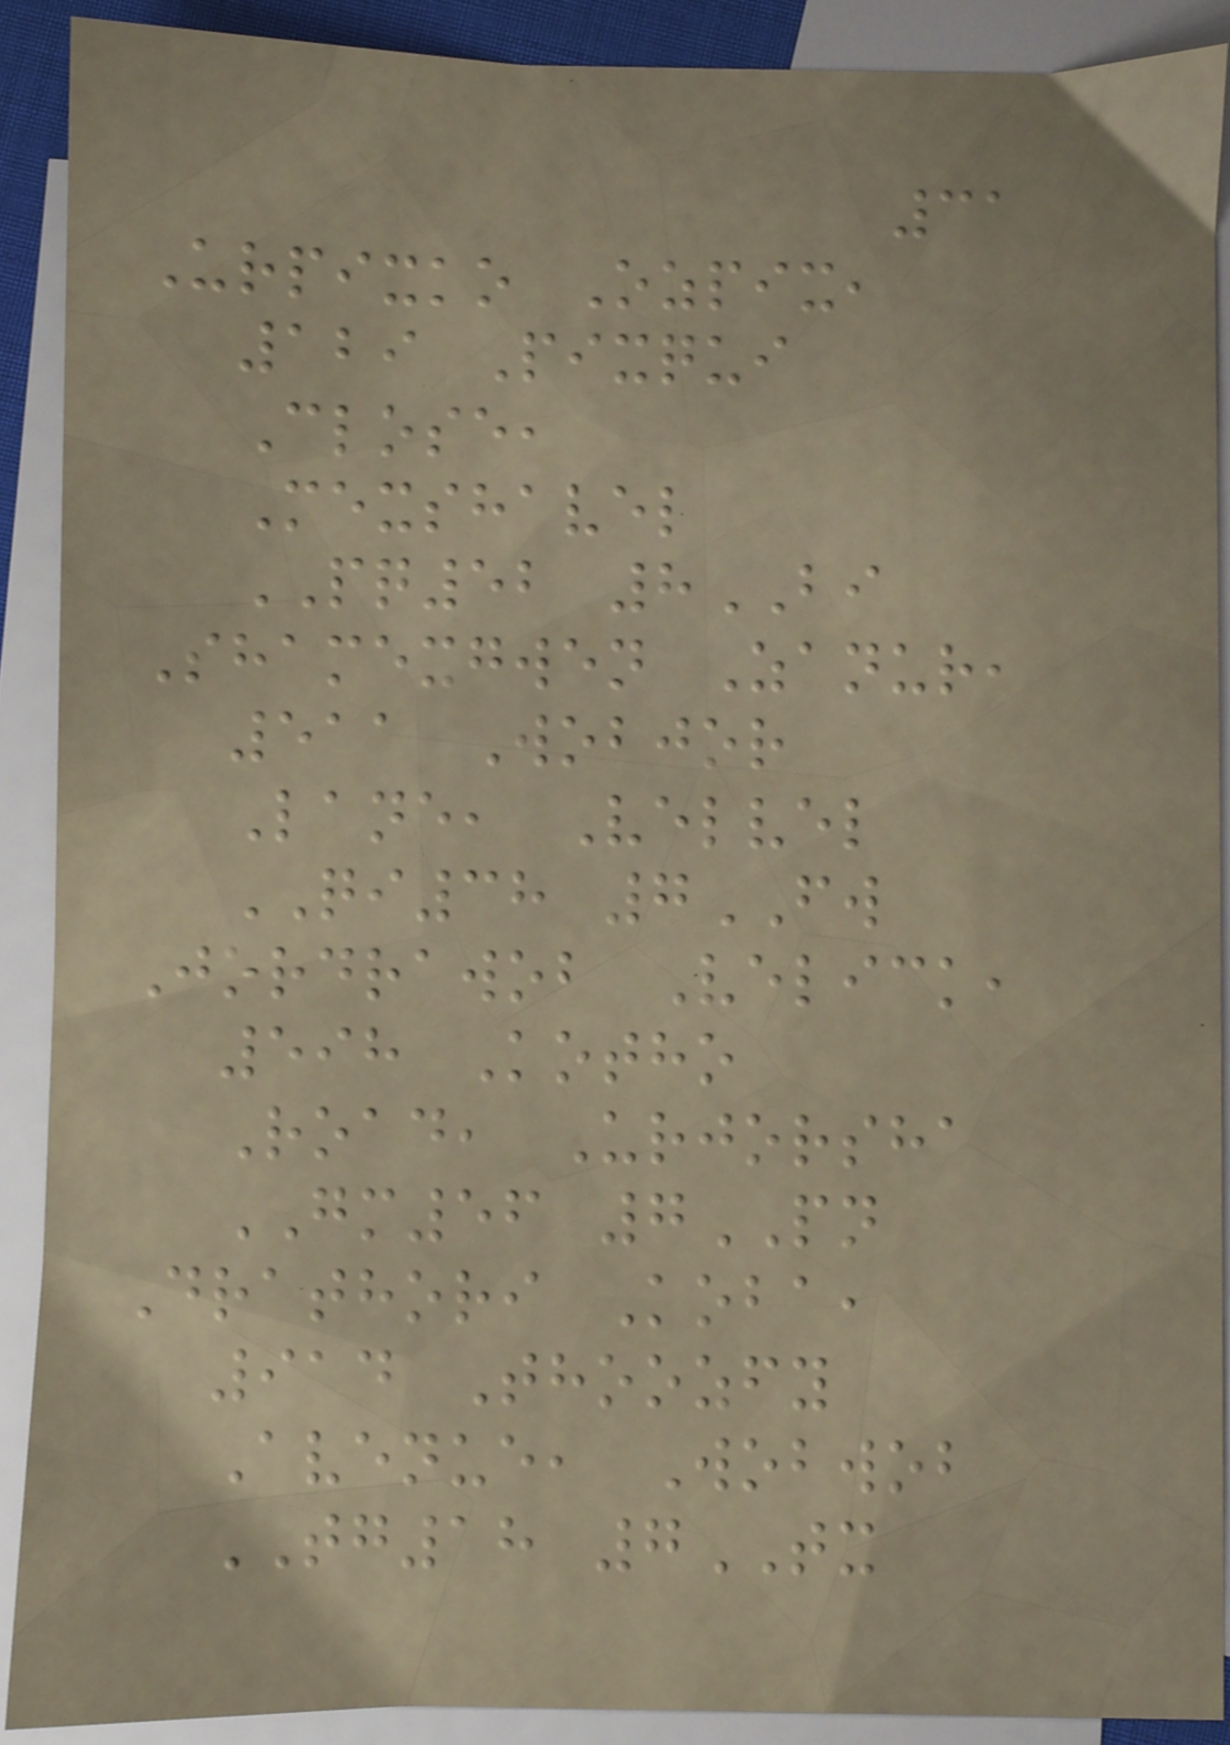31
Urpixko Ozpix,
129 Pixqui
Close,
Mexshavel
PQ52 8BI
Shamexgwen Zanur,
511 Wobjor
Lane, Velvel
QI38 7FW
Jordrawob Velick,
598 Kotho
Road, Urjorsha
GM56 7PN
Drathori Koba,
914 Thoozfy
Avenue, Wobwob
TG18 7TX
